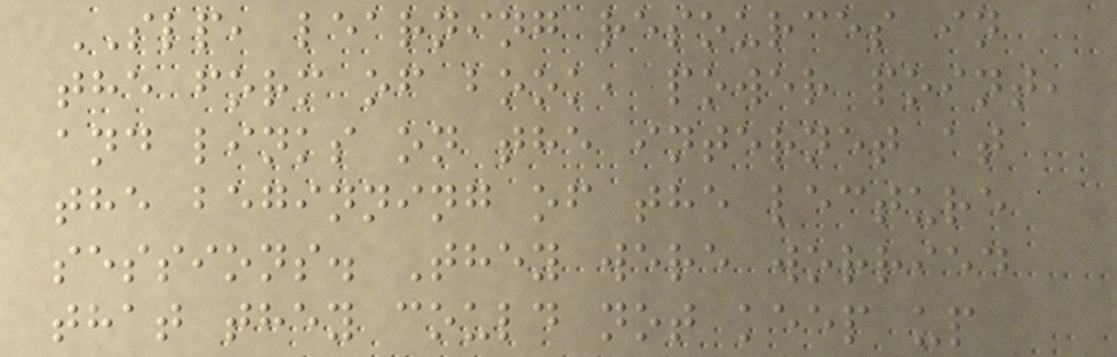SLP, learning resources in
the form of book, power point,
and links on the internet at
the beginning of the lecture
sessions. They were worried
that they could not keep up
